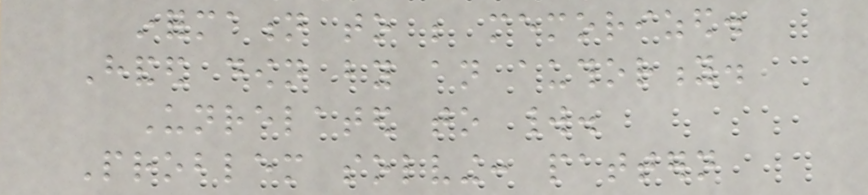information to be memorized.
Handed down by an authority.
Unrelated to world.
Problem solving: pattern
